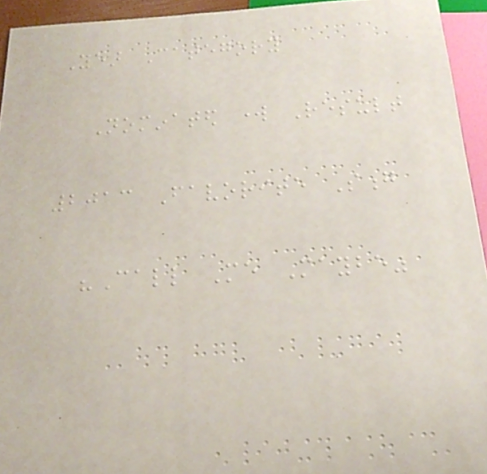Year Category
Nominated work Result
2013 Favorite Song
"Call Me Maybe"
